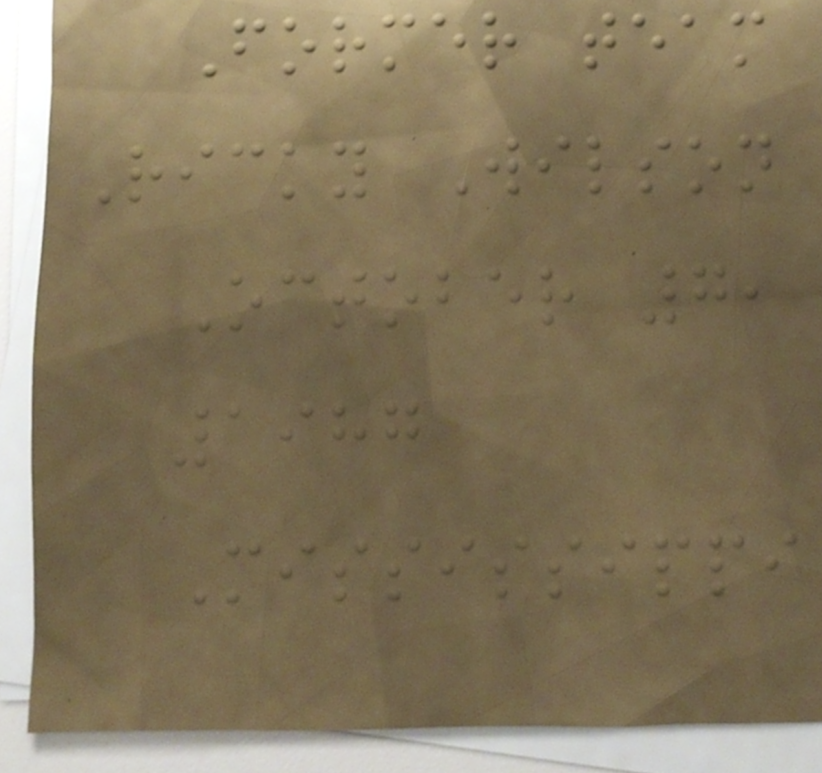Former team
Ricky Wilson
October 7,
1987
Mississippi
